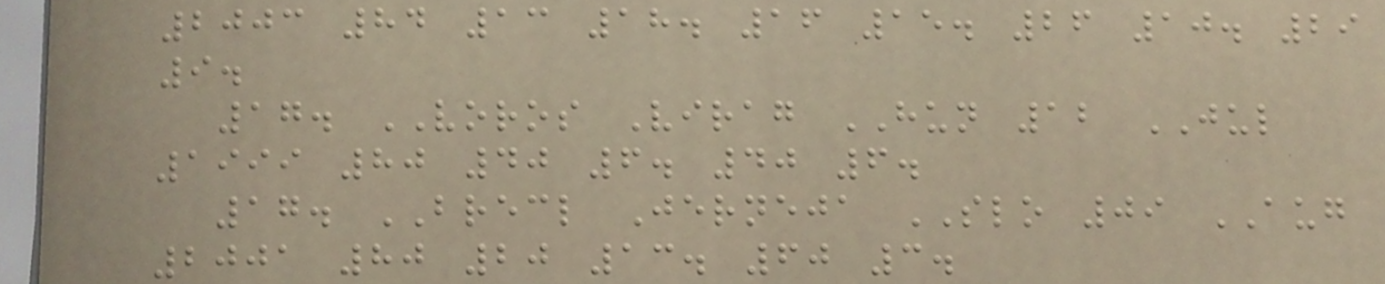2003 84 13 18. 16 15. 26 10. 29
9.
17. VOROS Virag HUN 12 JUL
1999 80 40 6. 40 6.
17. BRECL Jerneja SLO 09 AUG
2001 80 20 13. 60 3.
